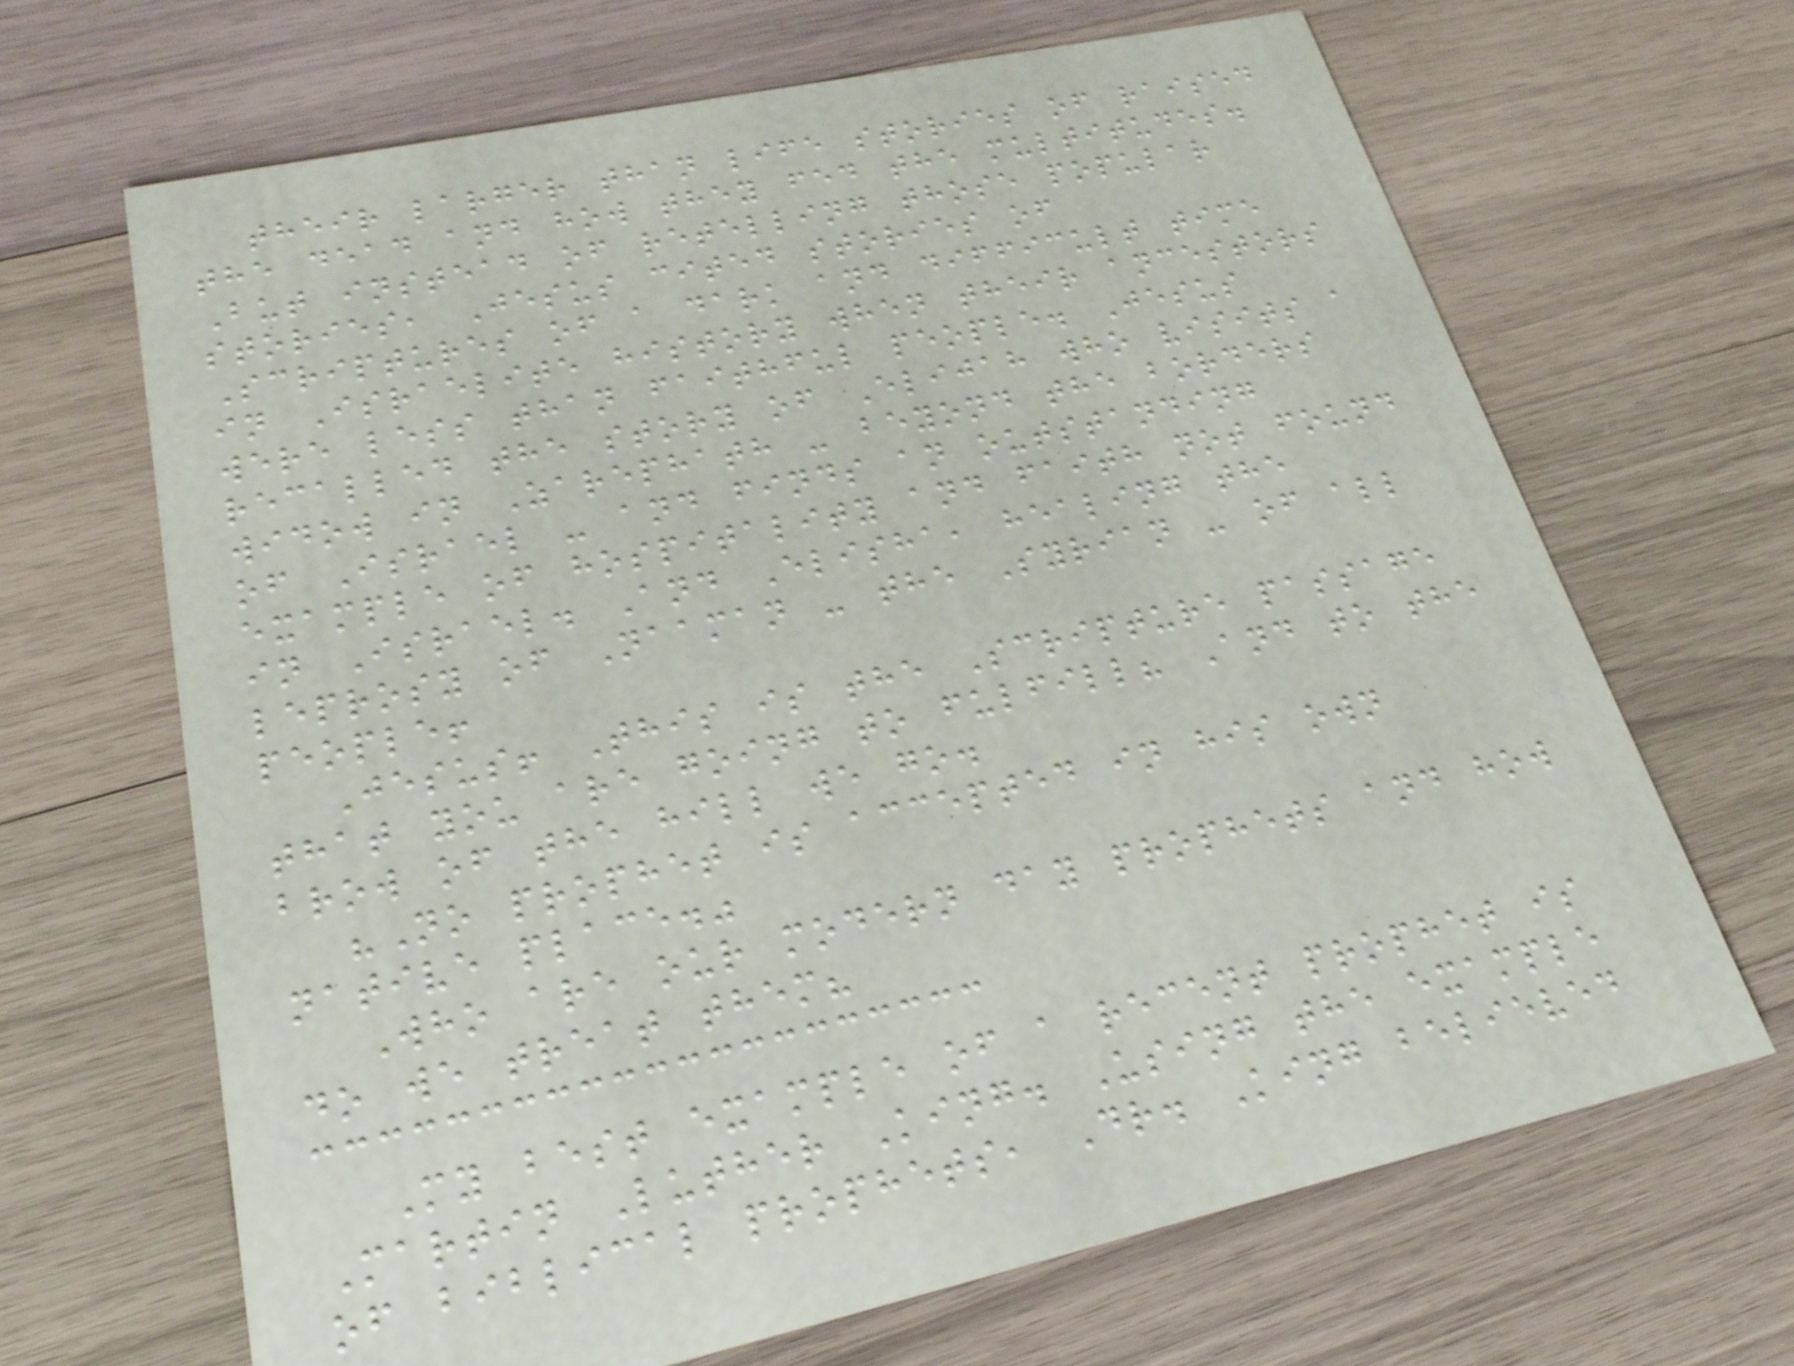their larger than life stories of raised
the dead and how they fed the multitudes.
But instead of retelling those popular
stories, Jesus cited stories of
Scriptures of a dark and difficult time
in Israelite history when their ancestors
were less than faithful people. Jesus
recalled the story of Elijah who visits a
widow in Zarephath - beyond the borders
of Israel - and finds an outstanding
example of hospitality and faith not found
in Israel. And Elisha, healing the
leprosy of Naaman - the Syrian - of all
people!
Jesus! This is the Scripture passage
that you are going to fulfill? And to the
brow of the hill we go.
"No prophet is accepted in his own
native place."
Who are our modern day prophets and how
do we treat them?
My best example of a recent prophet is
Martin Luther King. Using the example
of biblical prophets, Dr. King believed
